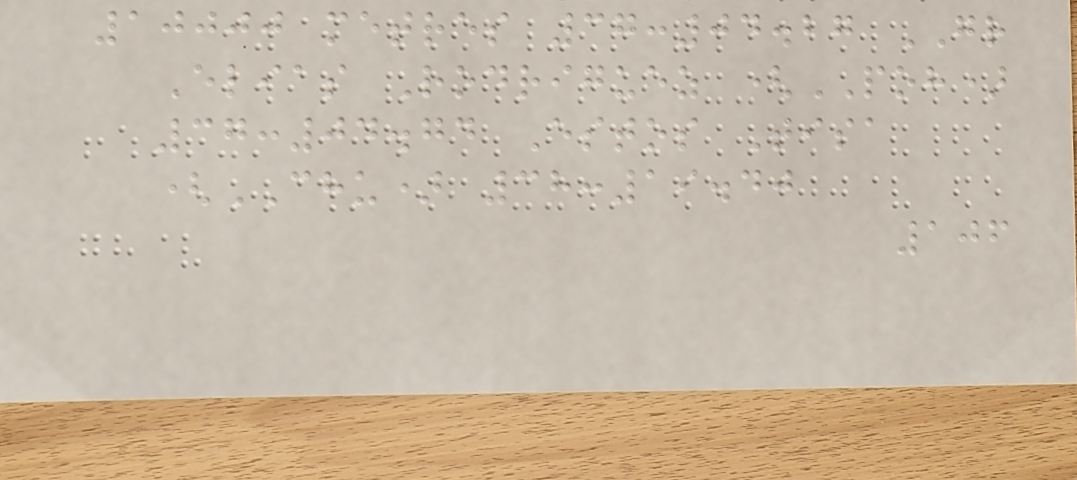10000 metres 37:04.27 GR
Elias Rodriguez (POH)
37:04.74 Estos Tisa
(CHU) 38:19.40
106
